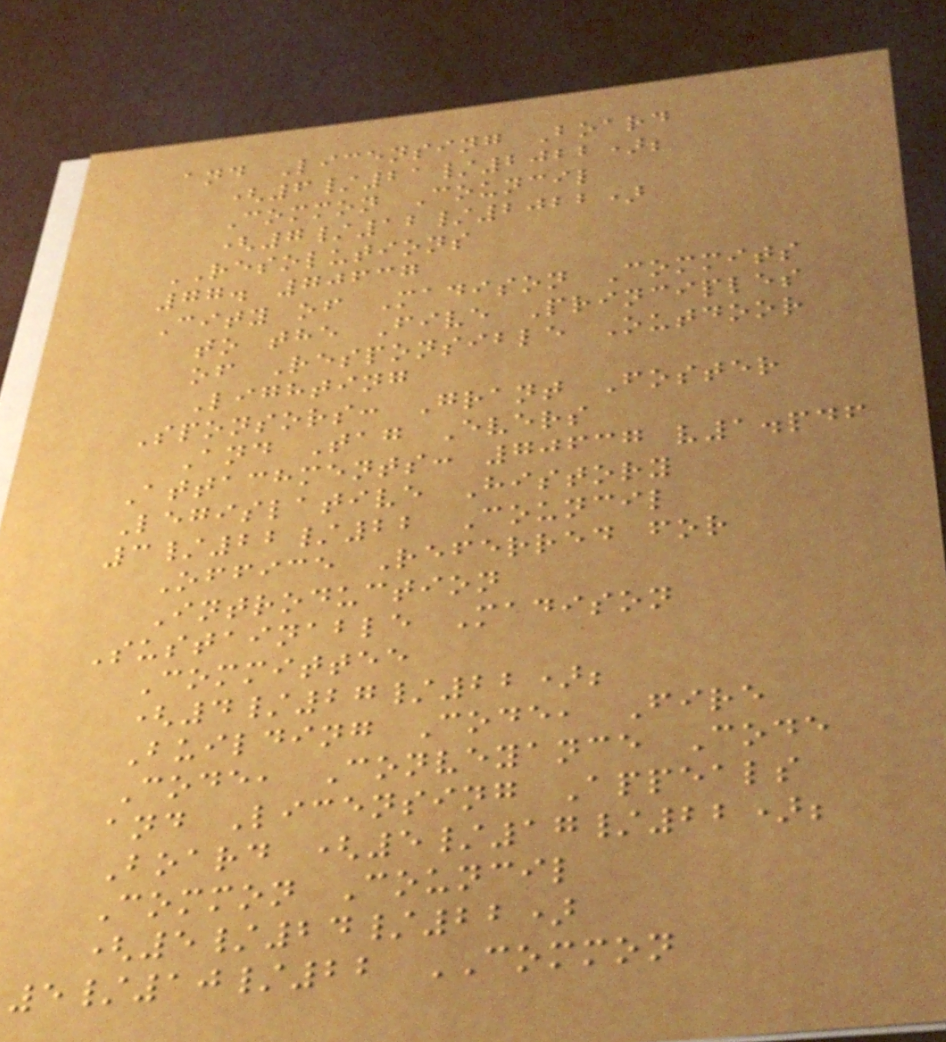and Licensing Board
(6/21/2022);
Common Council
(7/12/2022)
RESOLUTIONS
77. 70637
City of Madison Commits
to the Five Principles
of Responsible Outdoor
Lighting
Sponsors: Grant Foster
And Tag Evers
Attachments: 70637 v1.pdf
Legislative History
3/22/22 Council
Office Referred for
Introduction
Sustainable Madison
Committee
(4/27/22);
Building Code, Fire
Code, Conveyance Code
and Licensing Appeals
Board (5/17/22);
Common Council
(5/24/22)
5/10/22 COMMON
